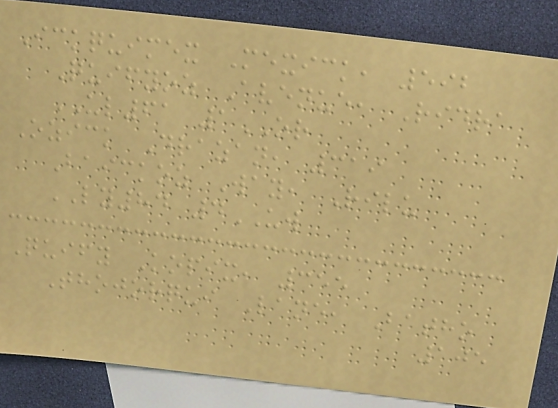Ickquimex Mexick, 592
Quifyoz Avenue, Ridra
UL61 1OR
Ozick Drazan, 319
Baickoz Way, Rilu
LY84 4UW
Quify Kopix, 355
Thojorqui Lane, Batho
105
